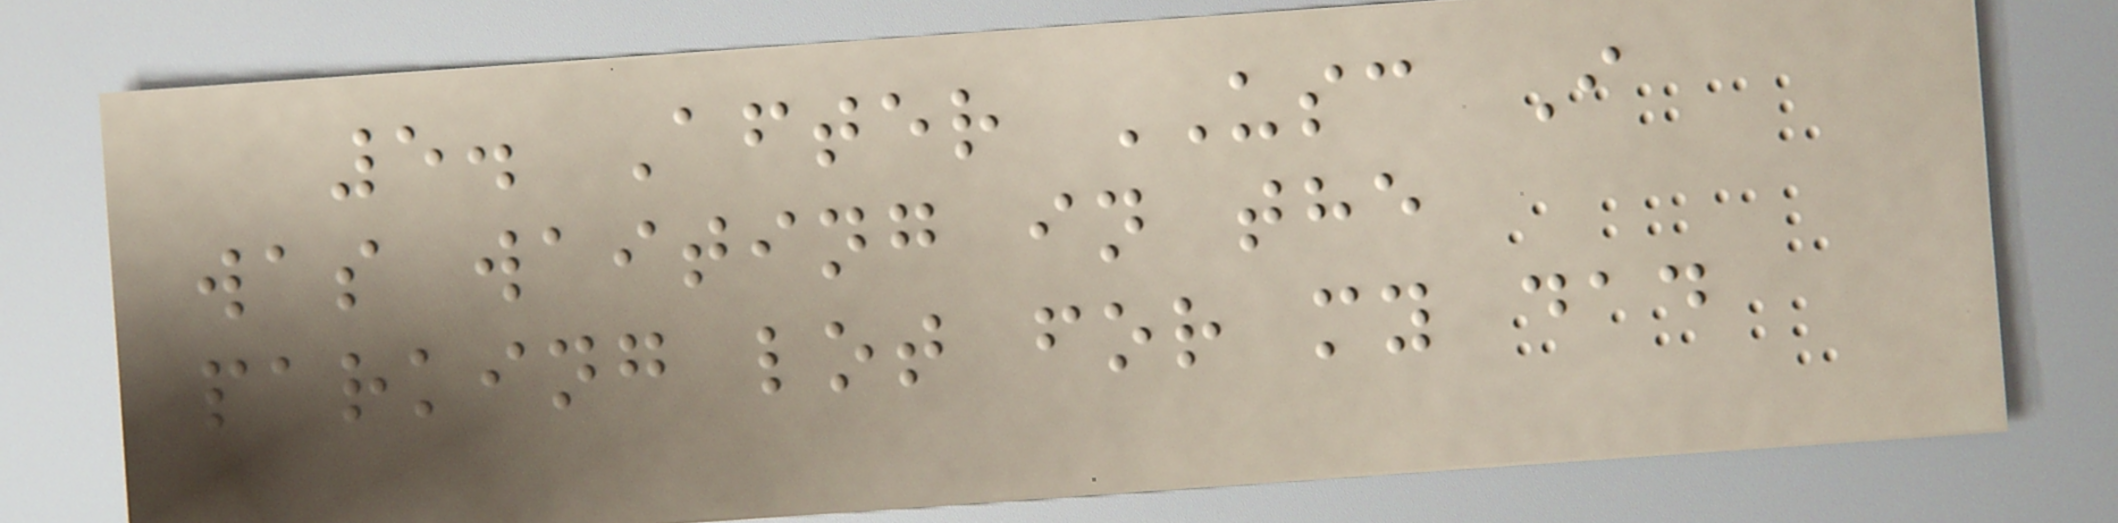5. After USC I
was waiting in the
parking lot for my dad
